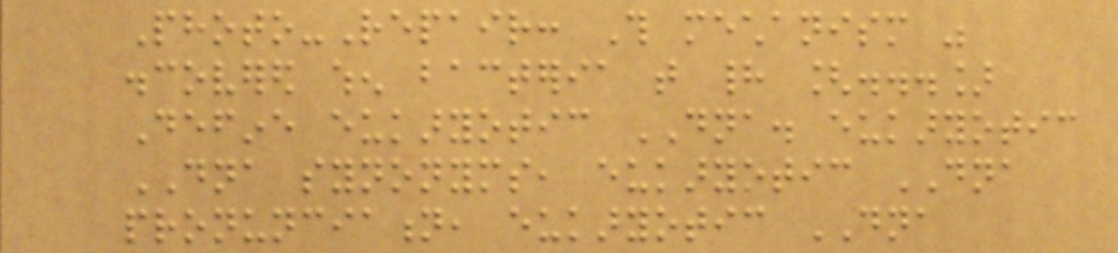Photo-Repair: This mechanism was
discovered when bacteria that had [...]
Define eukaryotic DNA. eukaryotic
DNA synonyms, eukaryotic DNA
pronunciation, eukaryotic DNA
